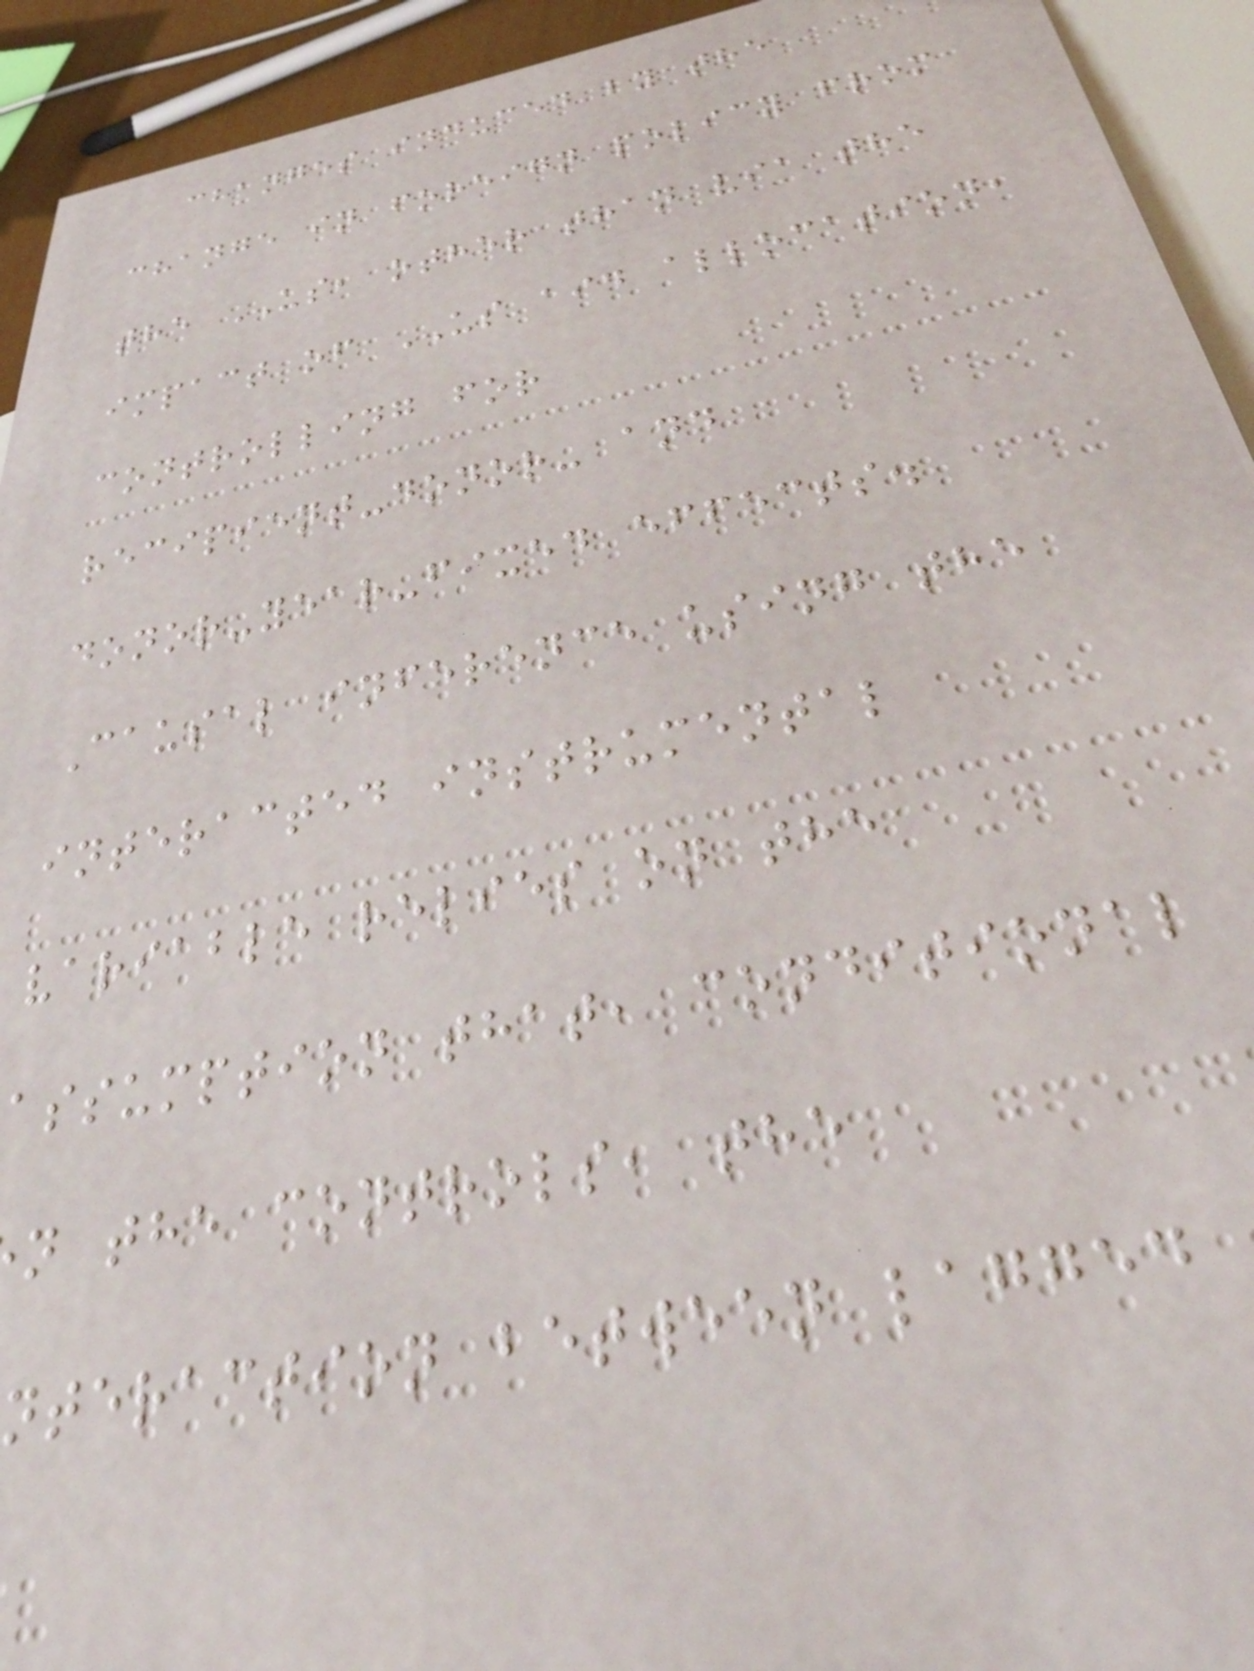changes induced by the
change in foreign policy from
the US, other than via the
impact of US aid allocation,
controlling for
recipient-donor- and
donor-year-fixed effects.
Causal inference using the
interacted instrumental
variable relies on the
assumption that, conditional
n the controls, the
nteraction between lagged
